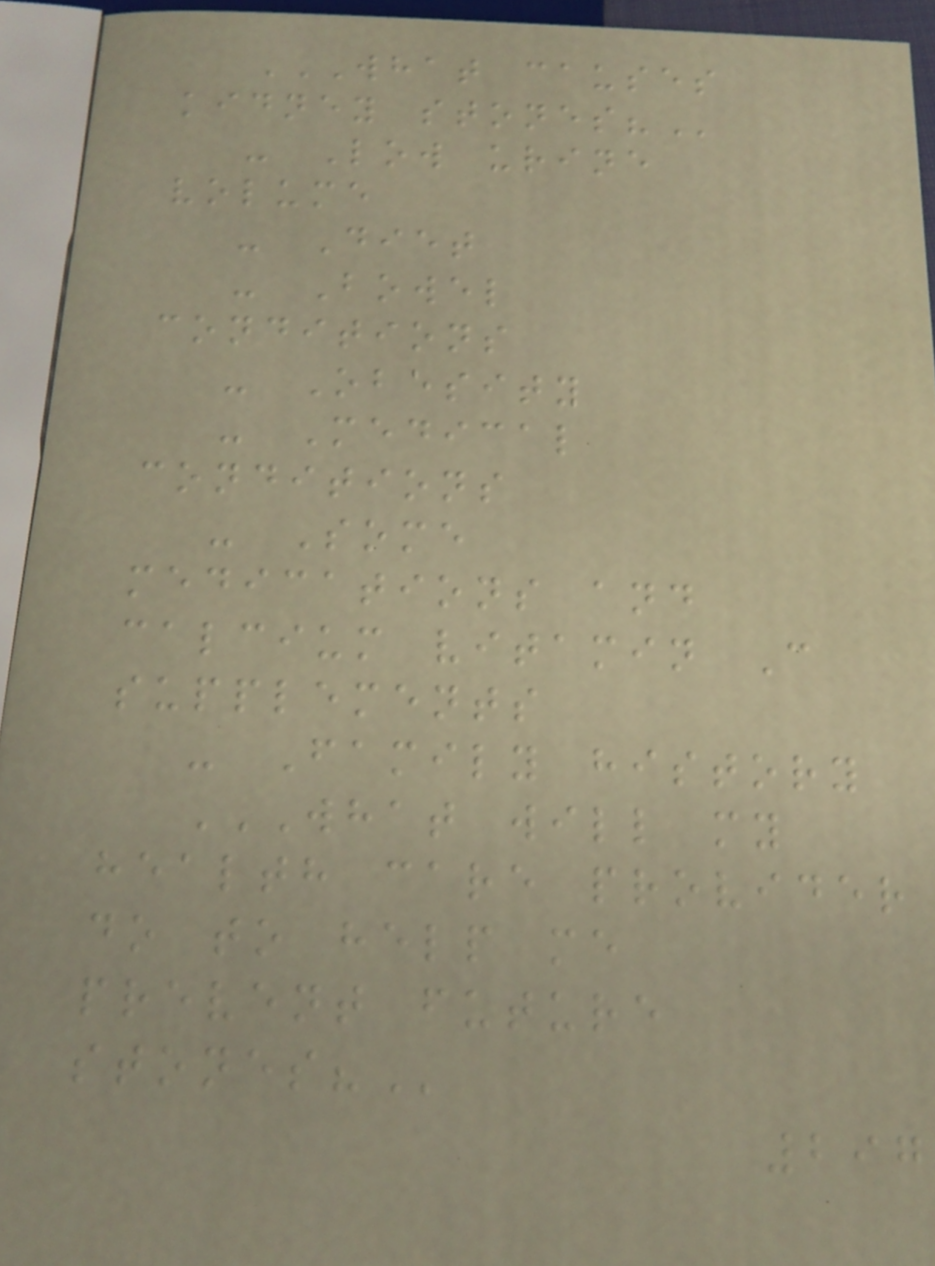WHAT CAUSES
KIDNEY STONES?
- Low urine
volume
- Diet
- Bowel
conditions
- Obesity
- Medical
conditions
- Some
medications and
calcium vitamin C
supplements
- Family history
WHAT WILL MY
HEALTH CARE PROVIDER
DO TO HELP ME
PREVENT FUTURE
STONES?
297
